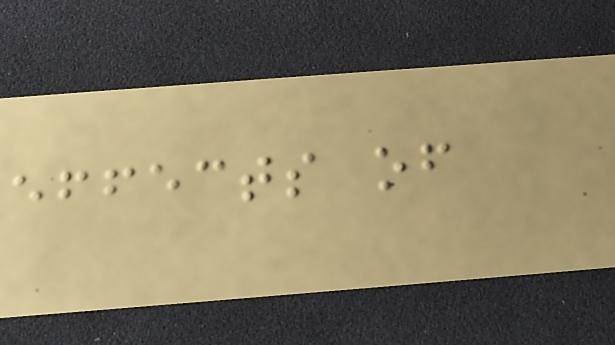effects of
